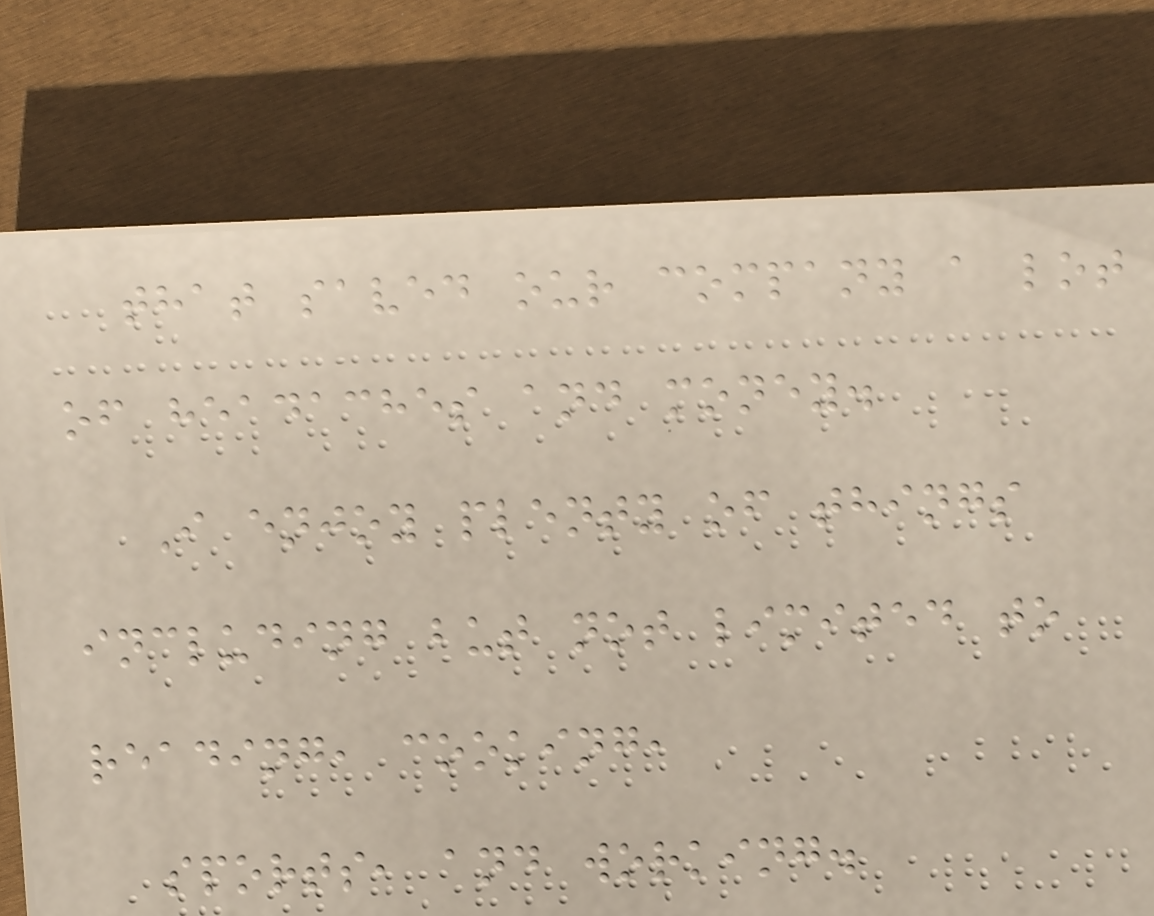that saved our company a lot
of headaches and money.
I enjoy plenty of things
including but not limited to
reading, cooking,
sports, and working.
